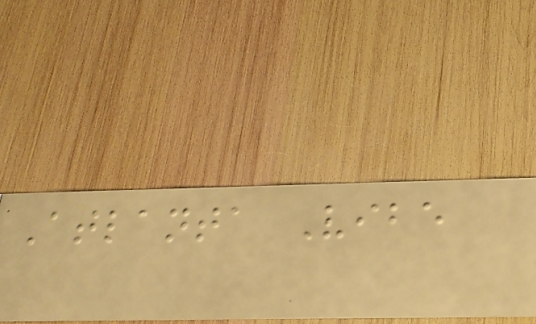Atlanta Vibe
